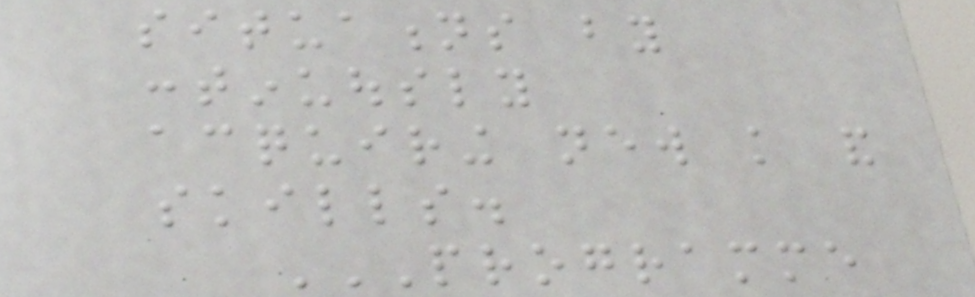situations by
continuously
acquiring new knowledge and
skills.
PROGRAMME
